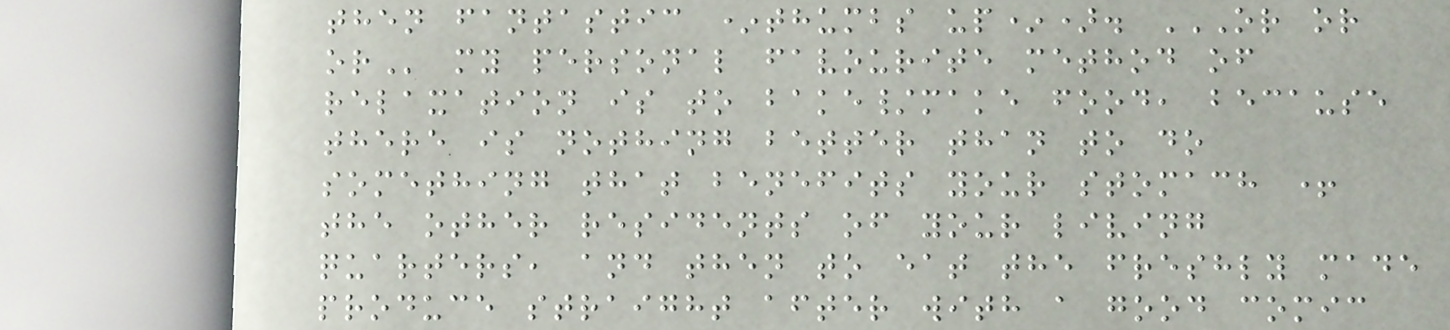then fantastic *thumbs up*). OR OR
OR my personal favourite method of
relaxation is to bake/make food, because
there is nothing better than to do
something that benefits your stomach +
the other residents of your living
quarters, and then to eat the freshly made
produce straight after with a good comic
